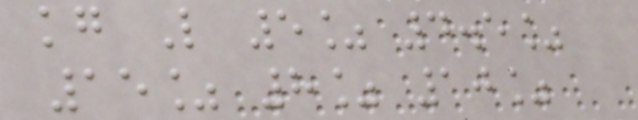kg L 5% 4.5%
15% 8% 10%
